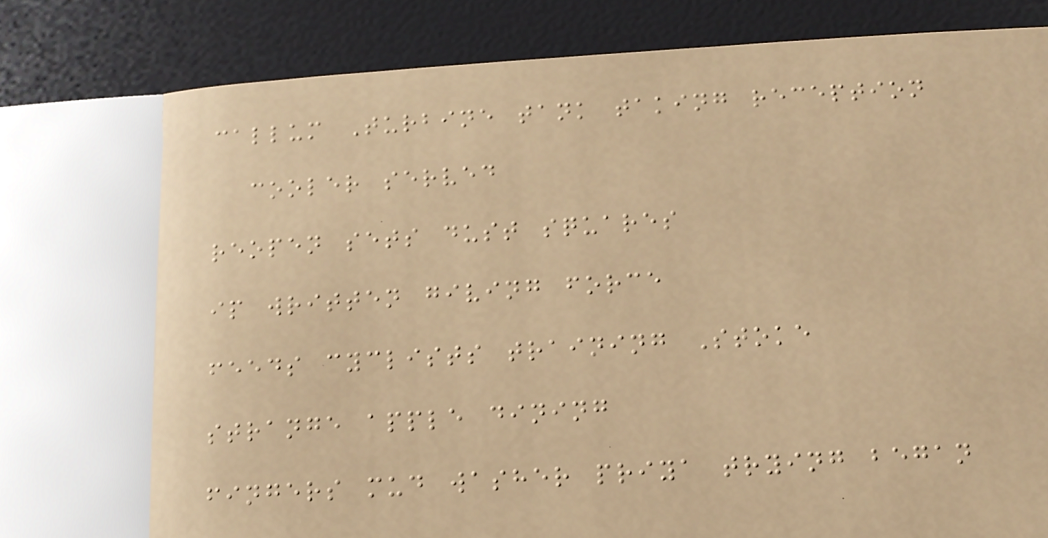callum Turbine tank taking reception
cooler served
reopen sets dust squares
ip written giving force
feeds cyclists training Stoke
strange apple dining
fingers mud washer priya trying began
